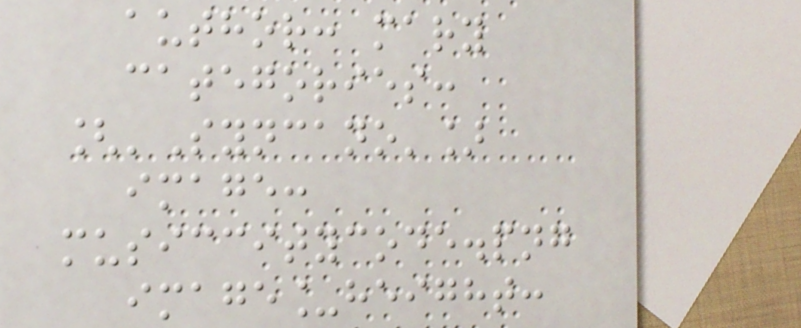author: mary
categories:
['Syncano']
image:
musiccitycode.png
image_height:
